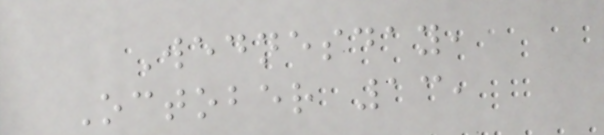Wednesday,
October 13,
